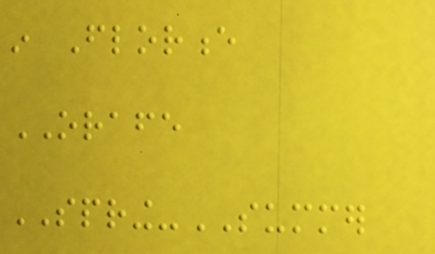in Florence
ORAFE
SPRING-SUMMER
